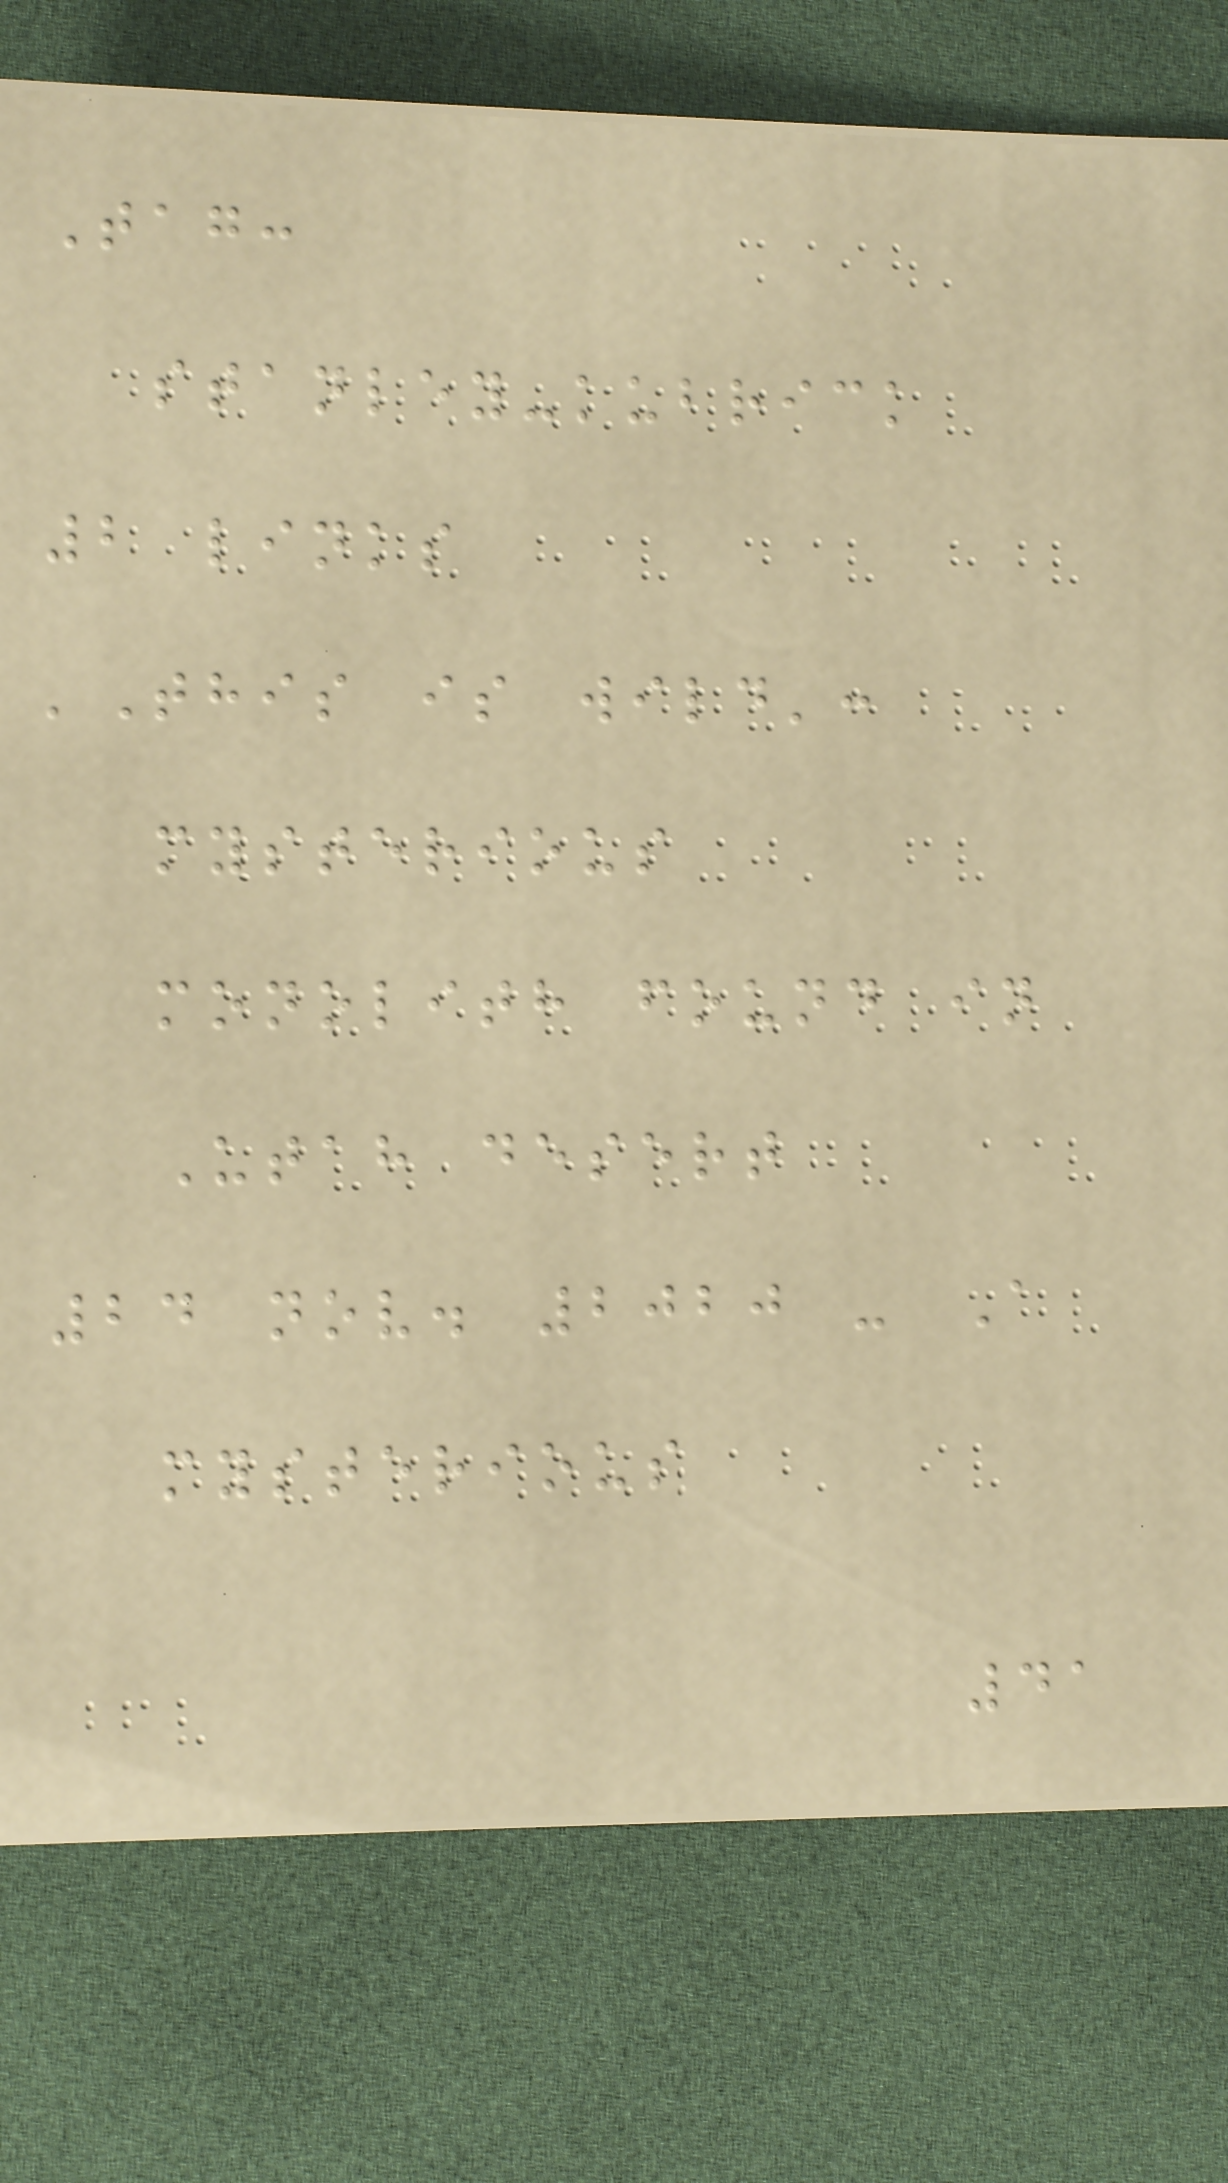Tag:
stanley-kubrick
2 links
'This is wild':
mysterious
monolith found in
Utah desert
24 nov. 2020 - A
mysterious
41
